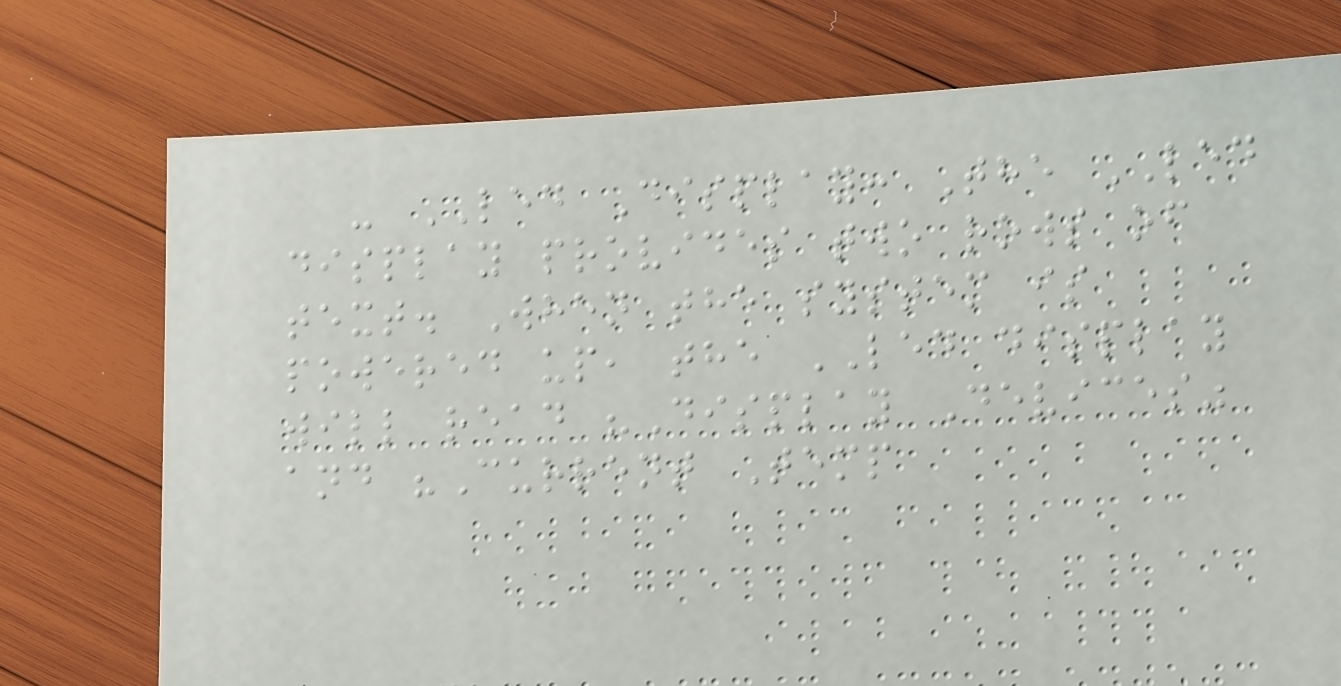- LED Display: The LED
display provides two rows of
text. When the system is
powered up, the LED display
will read "Display Devices"
and "Current Temp
